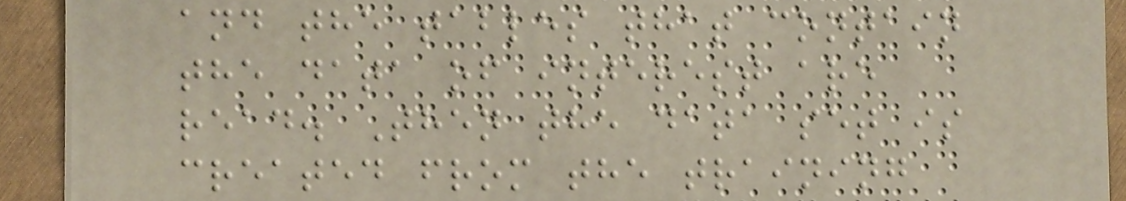and the tables that contain
the data of interest are
read. Then the data set is
created from the training
